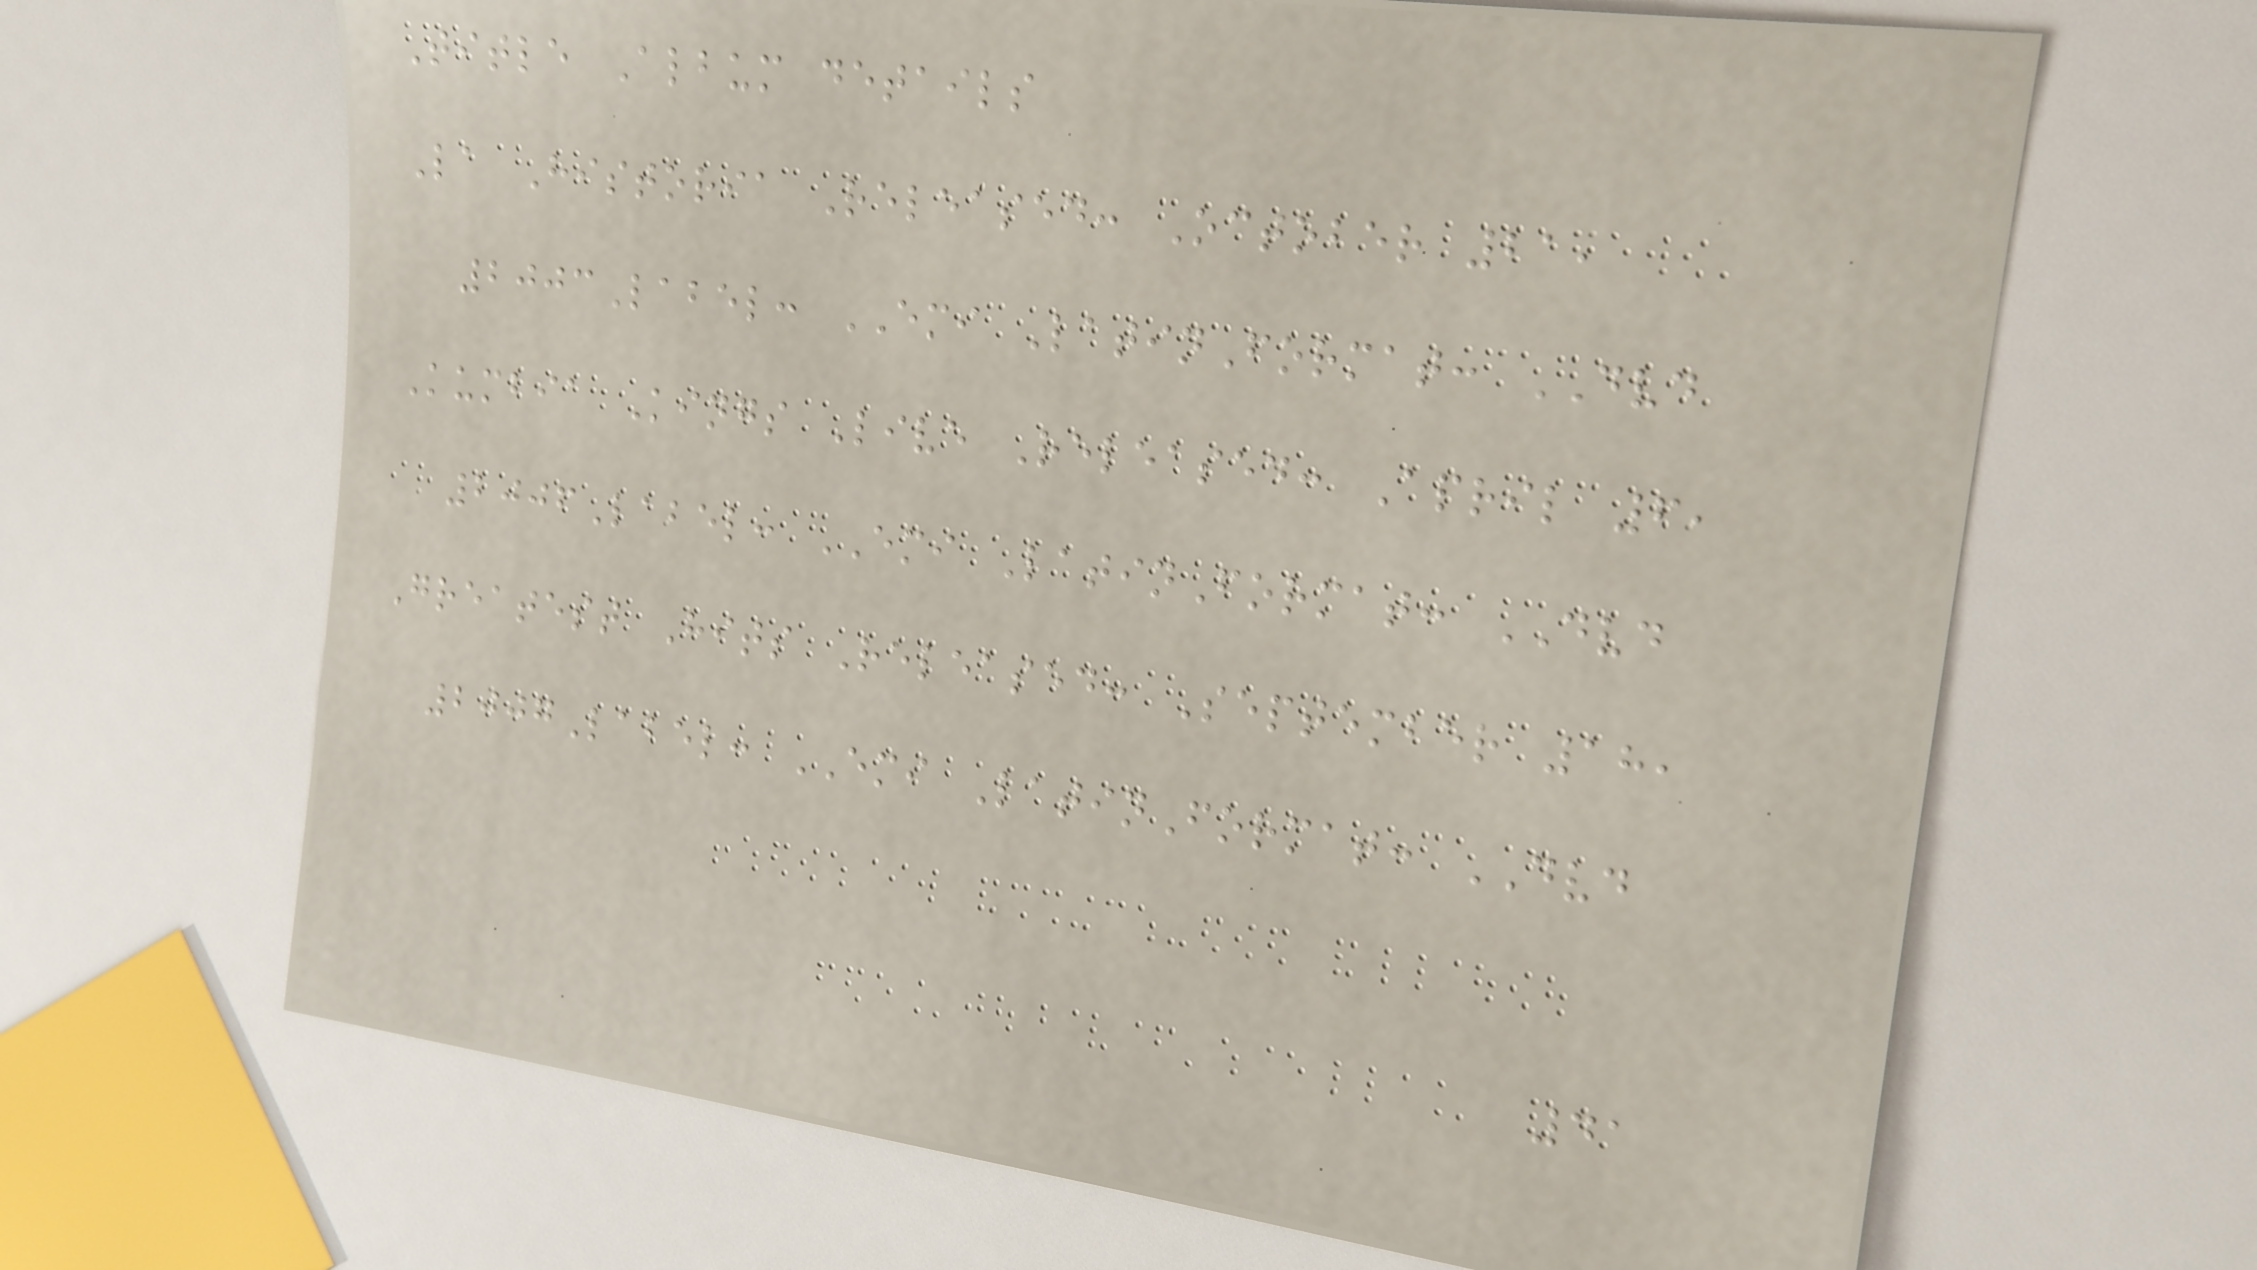Title Album details
La Historia Released: October 21,
2003Label: EMI LatinFormat: DVD
Kumbia Kings Live Released: April 6,
2006Label: EMI LatinFormat: DVD
Greatest Hits Released: September 18,
2007Label: EMI LatinFormat: DVD
41
